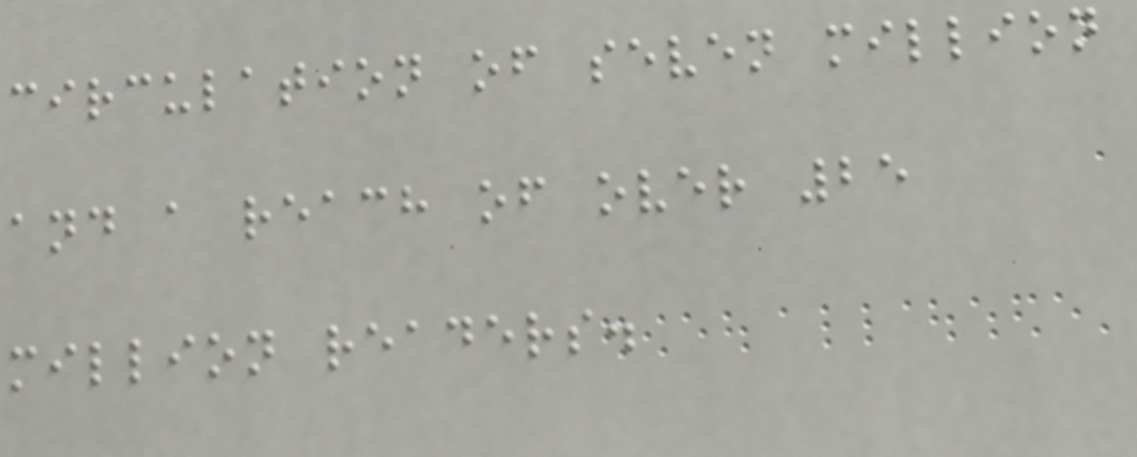circulation of seven million
and a reach of over 25
million readers.
